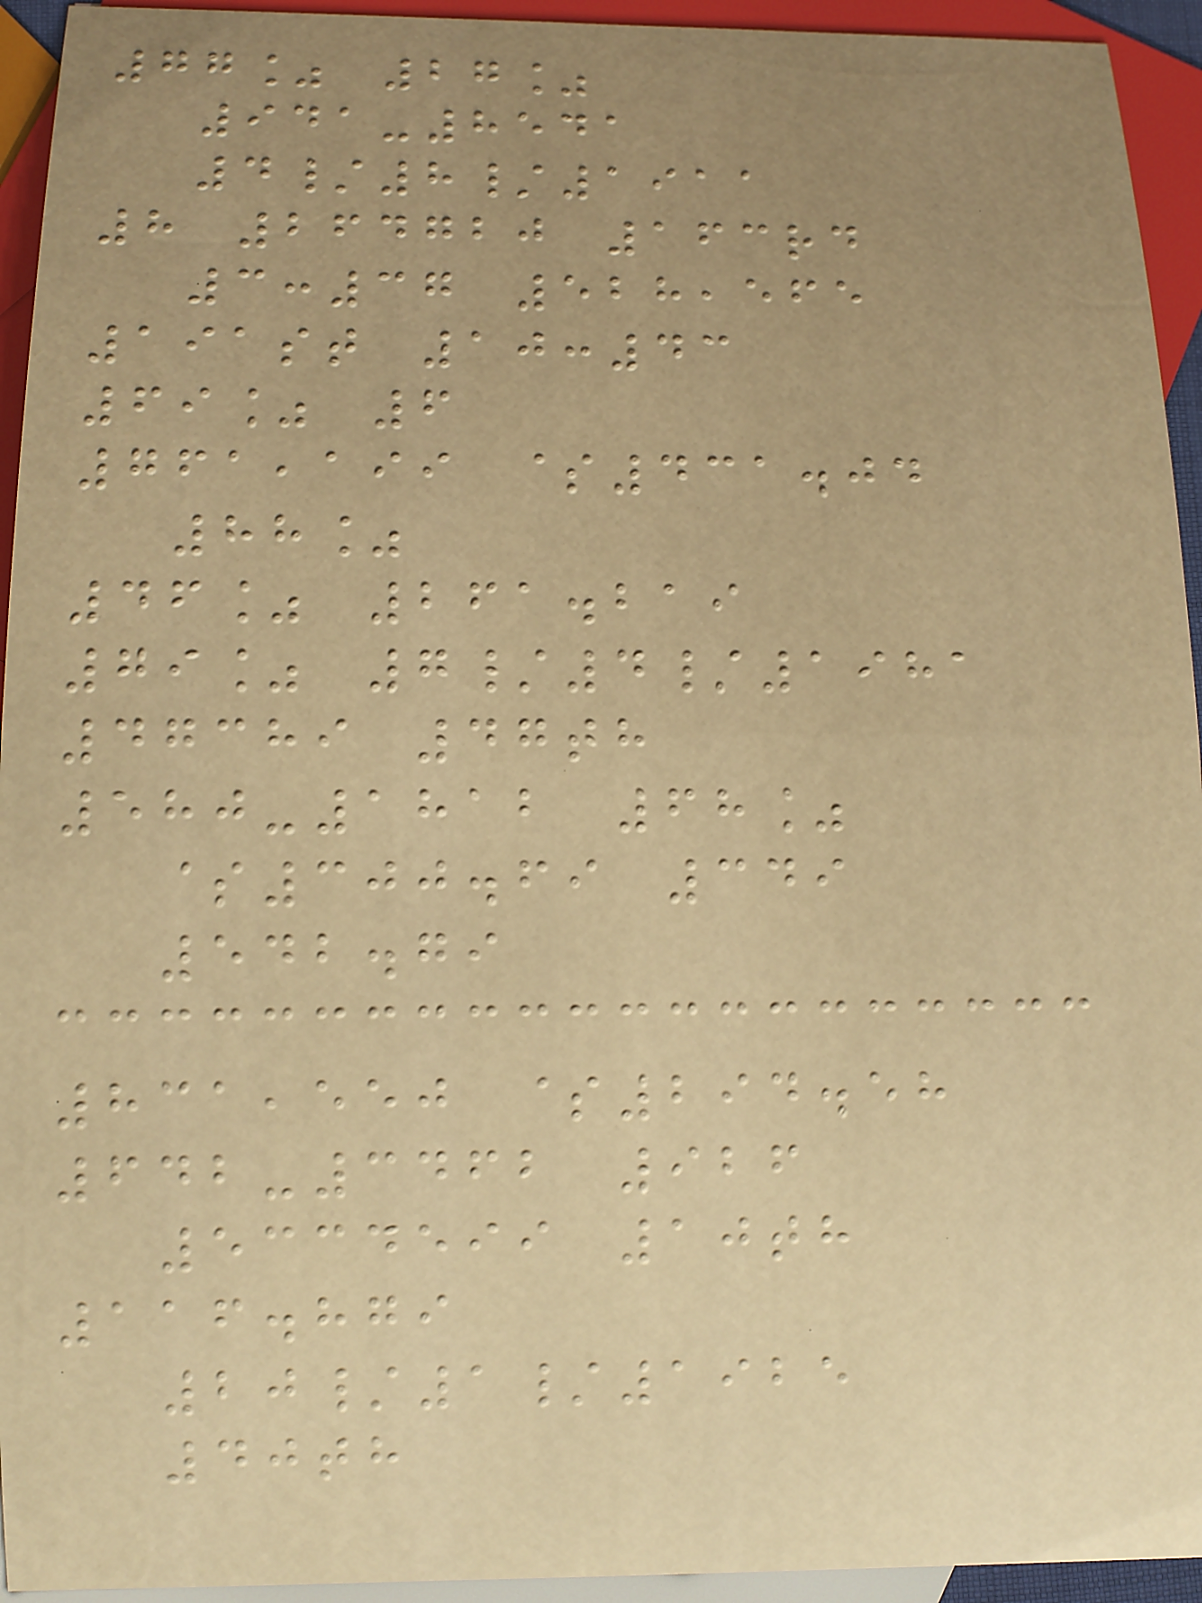77% 27%
941-8541
4/8/1911
8 264720 163rd
3:37 528,565
191st 10:43
69% 6
761,199 $431.04
88%
46% 261.219
79% 7/4/1981
47389 47th
580-1812 68%
$300.69 349
542.79
831,550 $294.58
642-3462 926
5334599 10th
116.879
20/1/1925
40th
